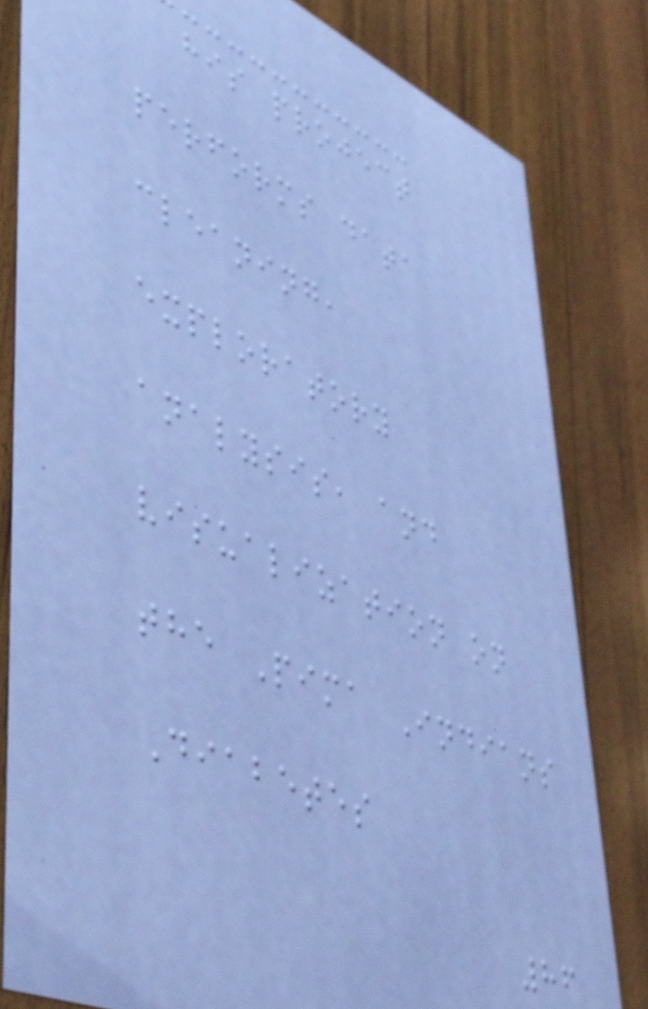his project
performs data
cleaning,
exploratory
analysis, and
visualization on
the Pima Indians
Diabetes
86
